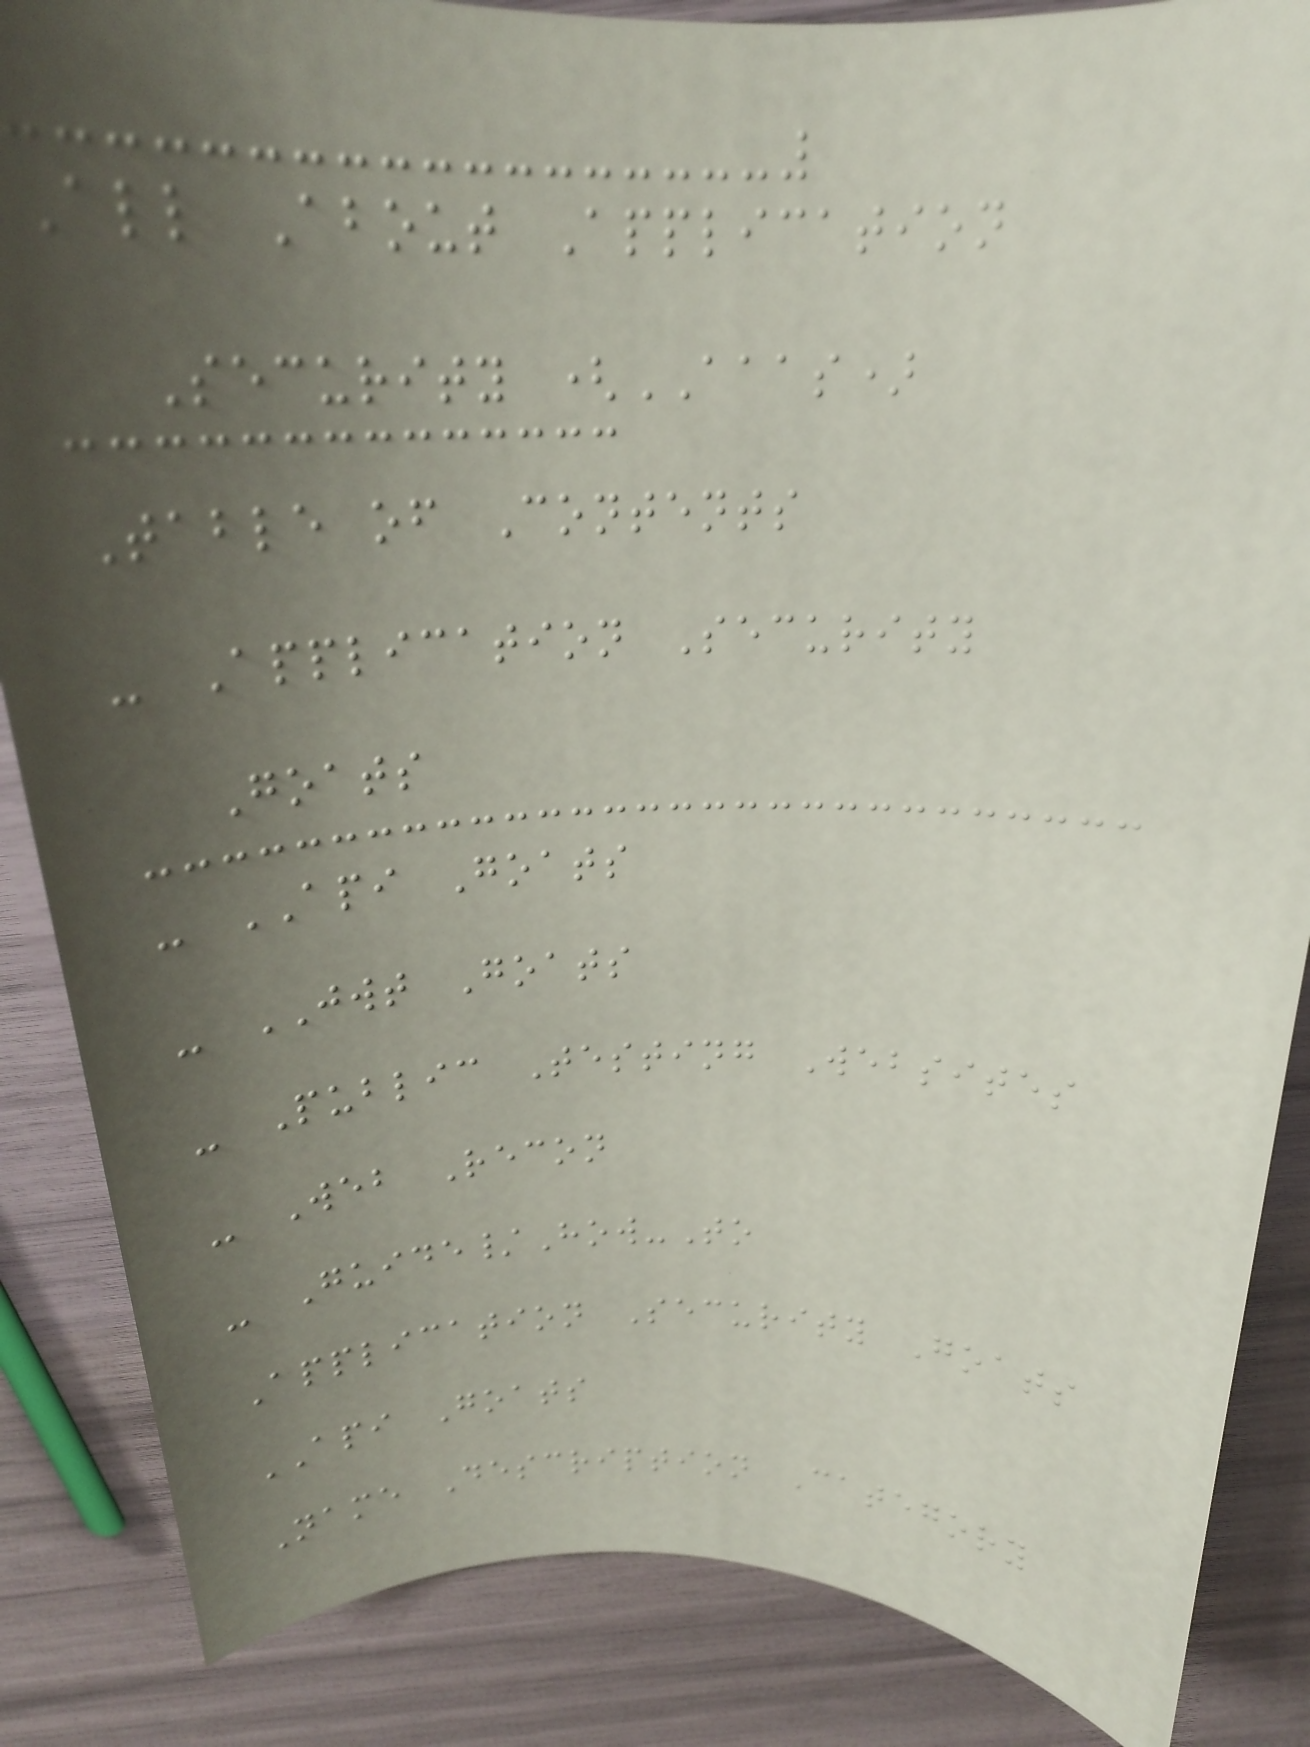All About Application
Security (AAAS)
Table of Contents
- Application Security
Goats
- API Goats
- JWT Goats
- Public Testing Websites
- Web Recon
- Guide/How-To
Application Security Goats
API Goats
Name Description Category
